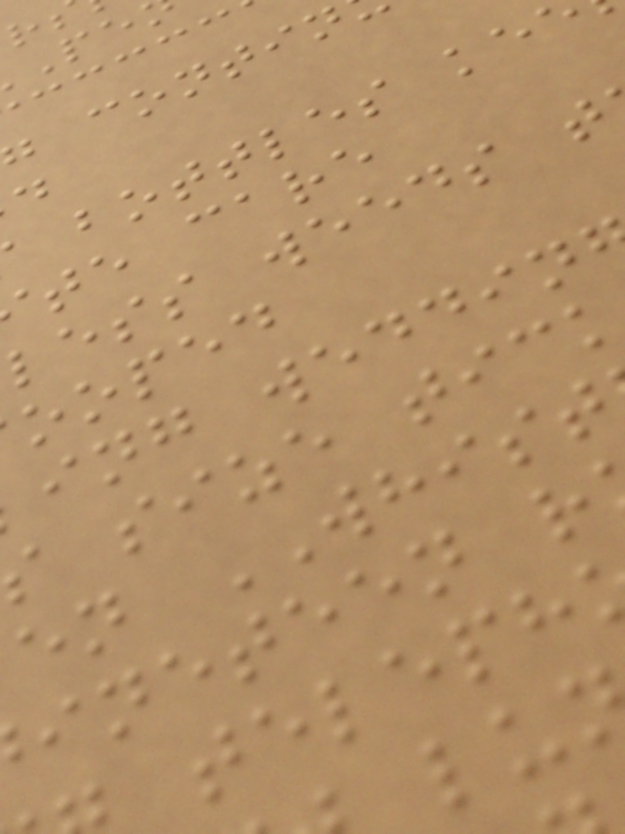bottles ke
te care
less weeds t
ooped
ing weddin
size tic
en WHIST
ineteen r
